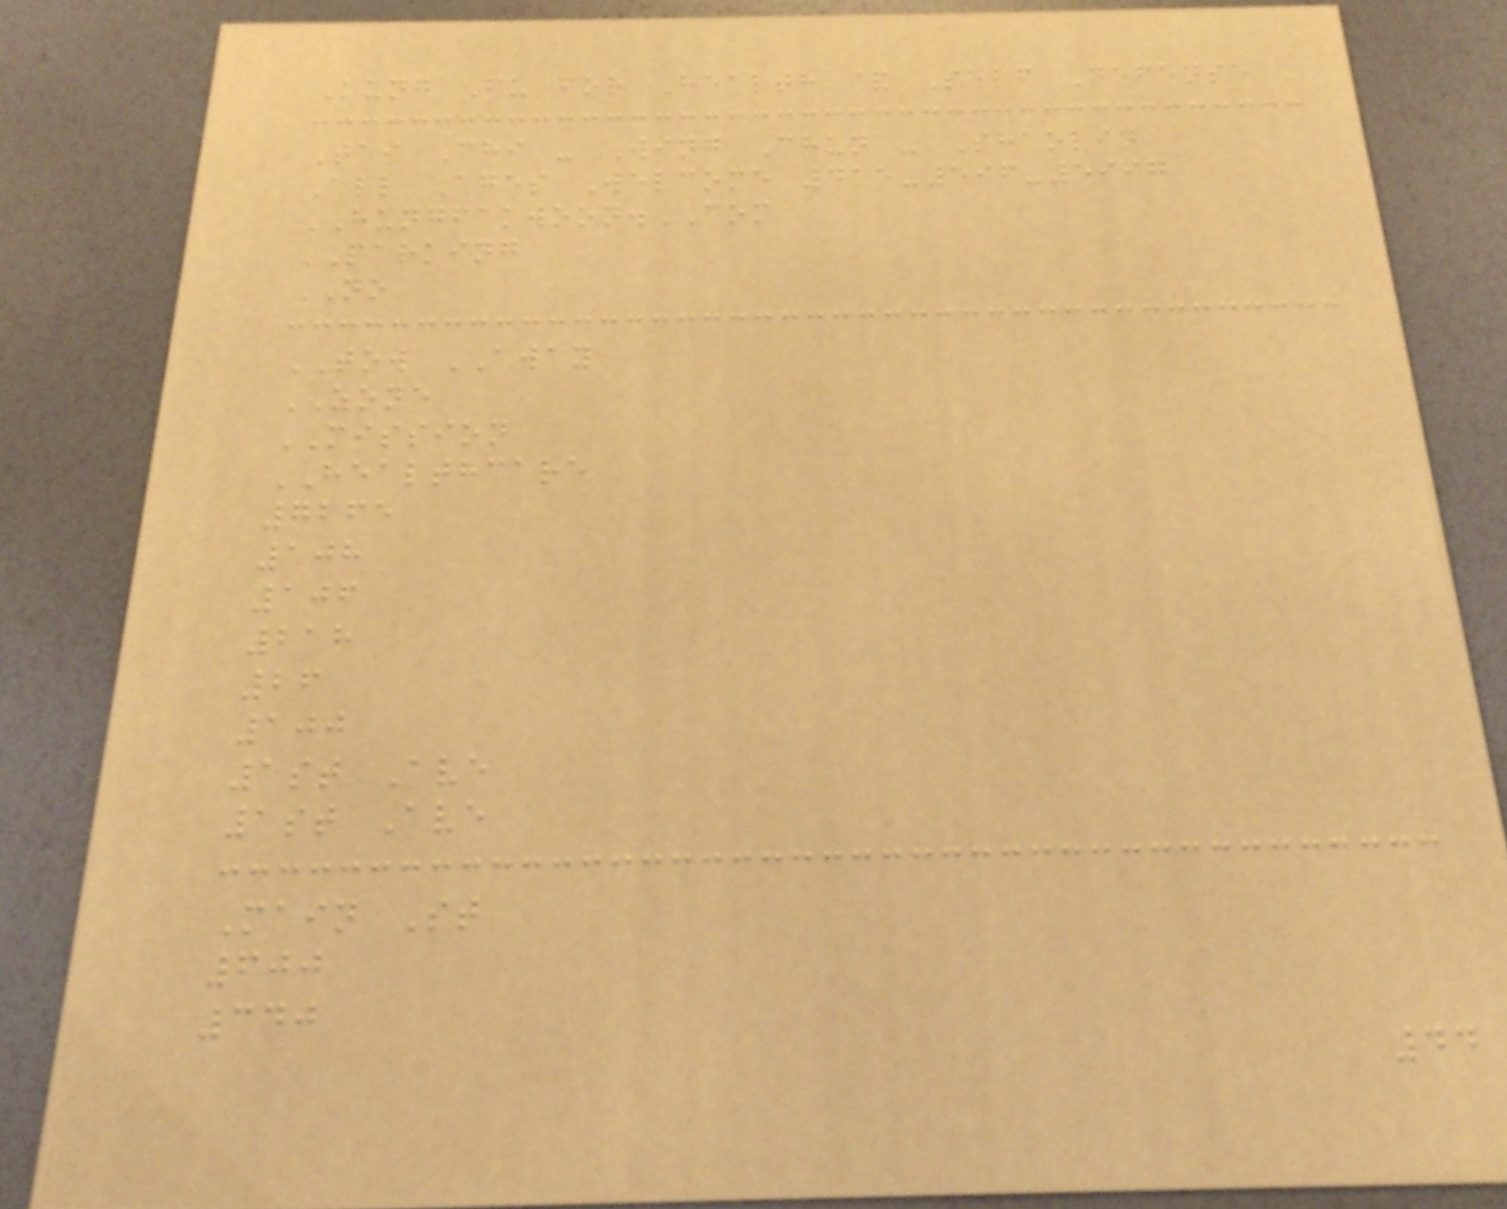Kung Fu for Health & Self Defense
Tai Chi - Wing Chun - Shaolin
All Ages Welcome 415-596-5997
HUNGFAKWOON.COM
PARKING
NO
TOW AWAY
ZONE
MISSION
HEALTHCARE
7265
108
106
218
26
100
1st Ave
1st Ave
Main St
600
340
44
